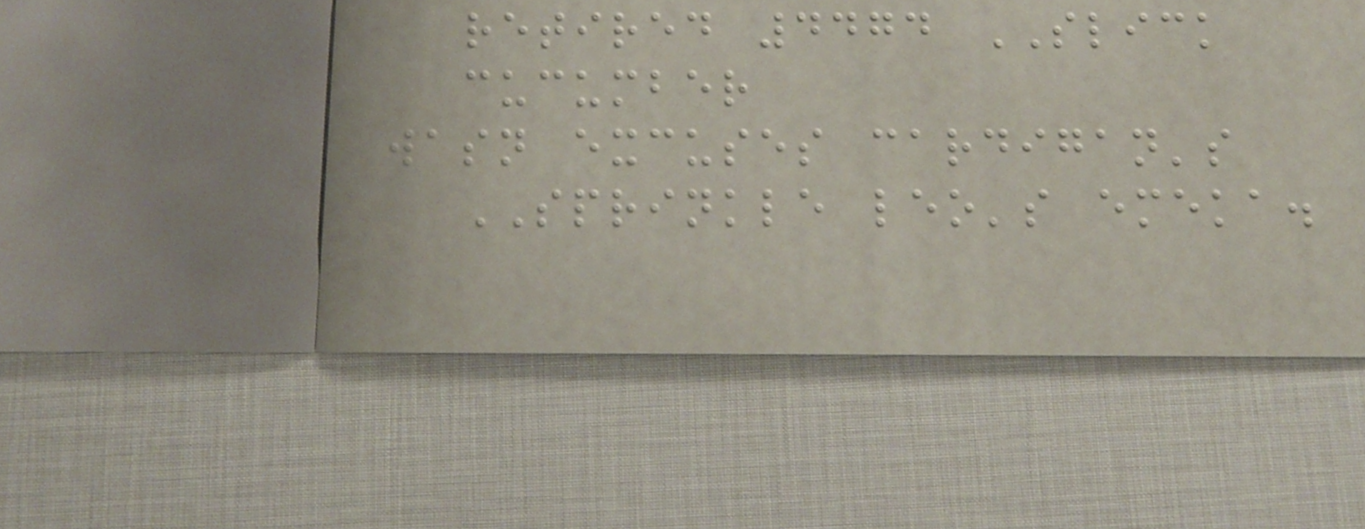retired 4474 SLICK
cucumber
wasn excuses cardigan's
SPRINKLE leo's emeka.
